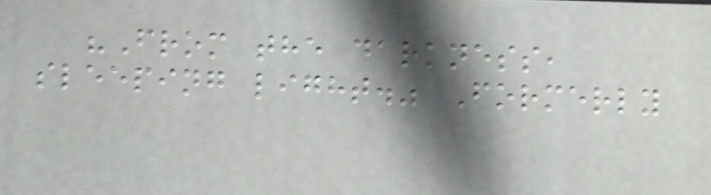"From the darkness,
sleeping light." Formerly
